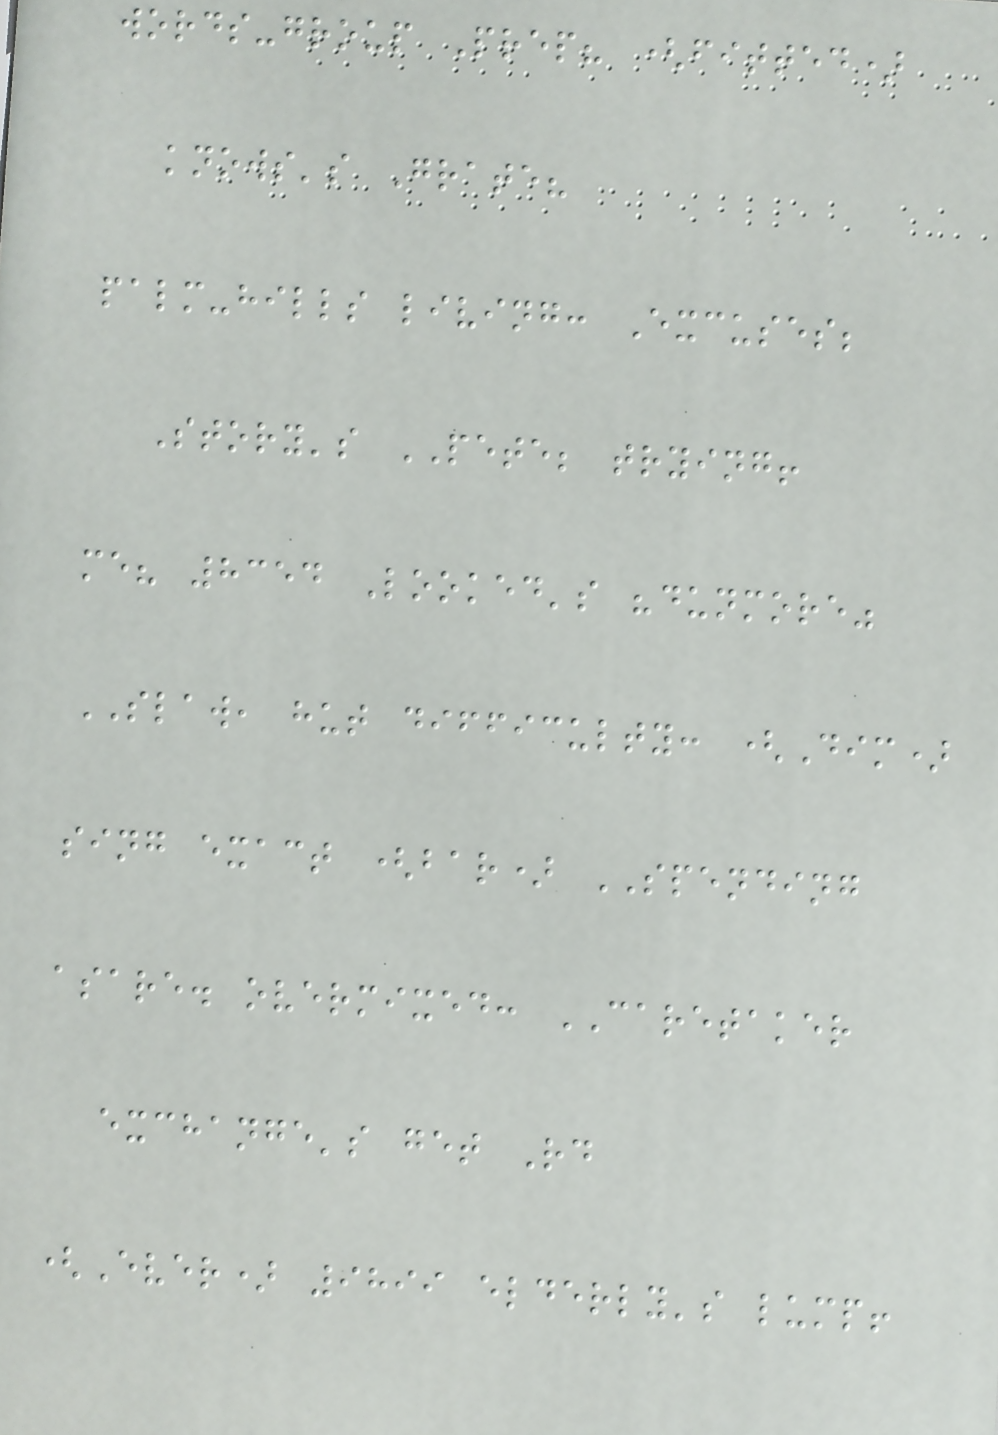words-group Prep? (fitted)
knows's Grate?
palm-hills living: Excuses;
Story's PETE; trying!
me? 8354 Looked's "dunmore"
SLAW, hut difficulty: (Dim)
sing exact (bar) SPENDING
asare. overmixed: CARETAKER
exchange's get Rd
(Ever) 9899 elderly's lump!
